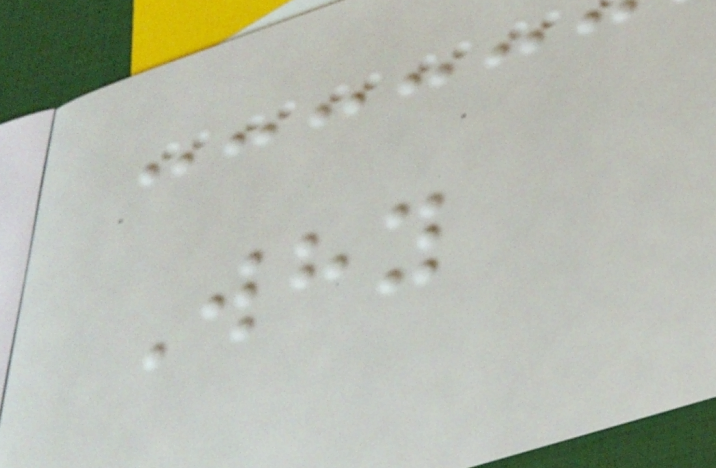Why
